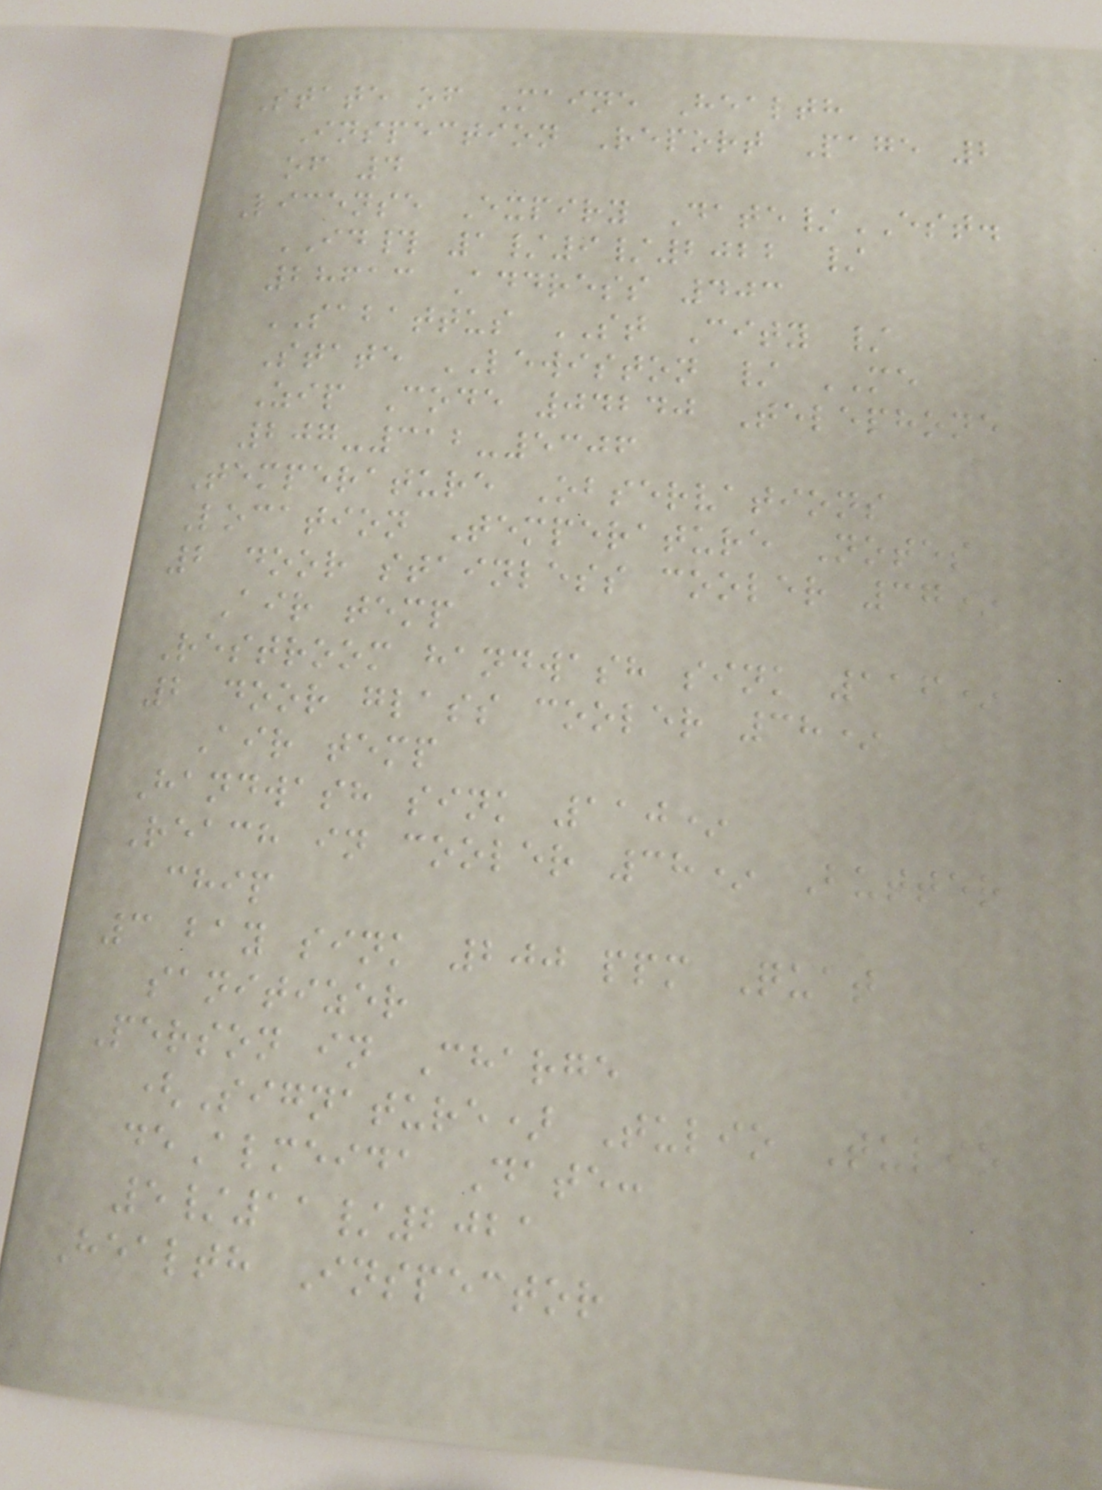State of Maine Health
Inspection Report Page 2
of 4
License Expiry Date/EST.
ID# 1/9/2022 /
28613 Address 403
SABATTUS ST City /
State LEWISTON / ME
Zip Code 04240 Telephone
207-312-5306
Temperature Observations
Location Temperature Notes
2 door stainless cooler 37*
Air temp
Restroom handwash sink 116*
2 door glass cooler 38*
Air temp
Handwash sink 110*
Reach in cooler 38* Butter
chip
3 bay sink 200 ppm Quat
sanitizer
Person in Charge
(Signature) Tulio Tulio
deAlmeida Date:
5/11/2021
Health Inspector
